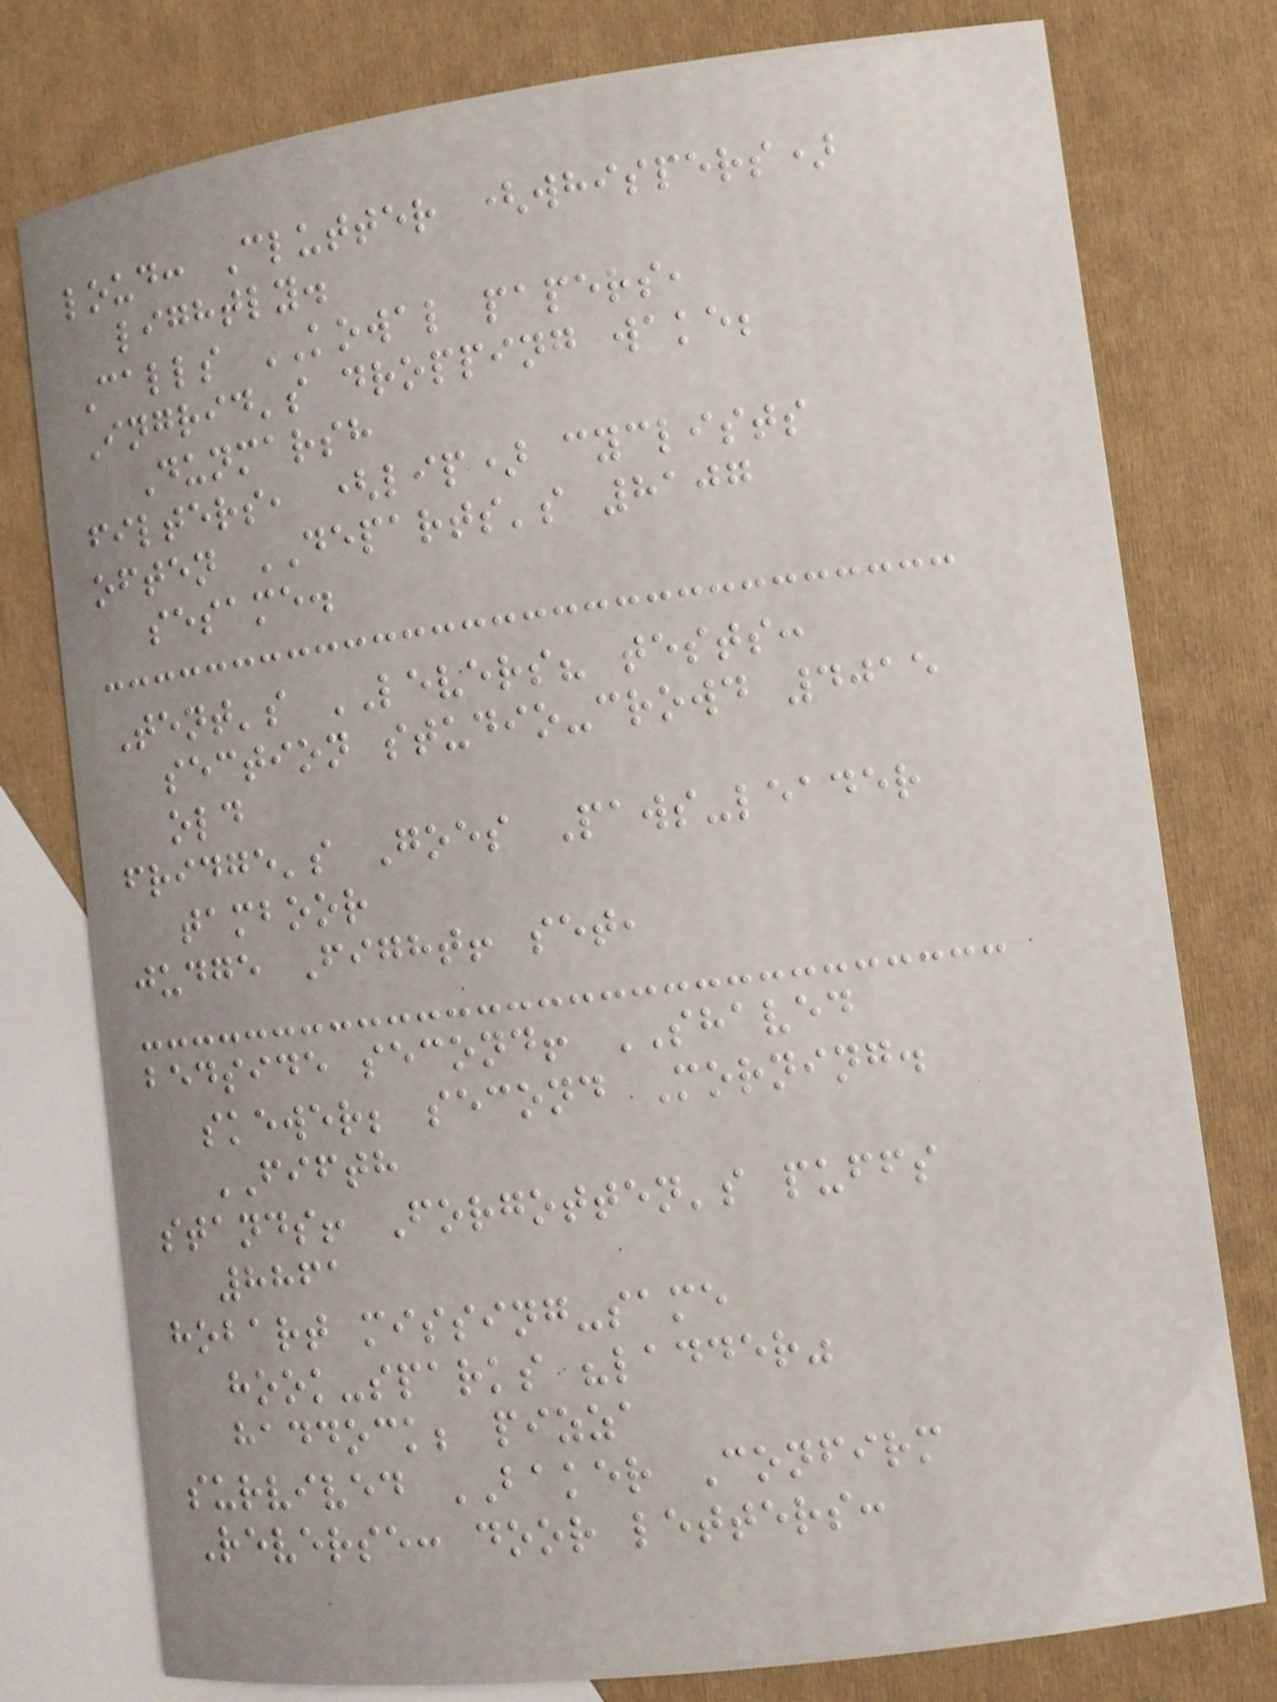loud: Clutter (whispers)
lightly.
Calls KOWAL papers,
Ingrid's dropping wake;
Dunmarsh
filters, (lip) cyclists
often DEPARTS's 8107
sesame.
Tent's LEVERS? tests:
section studio-crowd 4015
old
fridge's Goes Paws-leader
tamboor
judge Fight! set,
bedside second! SHAVED
skewer; second Morning.
FIFTH
stands! Forgotten's puffs
8861
hobart missing-same
hook-sparks "ladder"
haddock; pizza
survived BAKER Confirm
Reverse: door letters:
